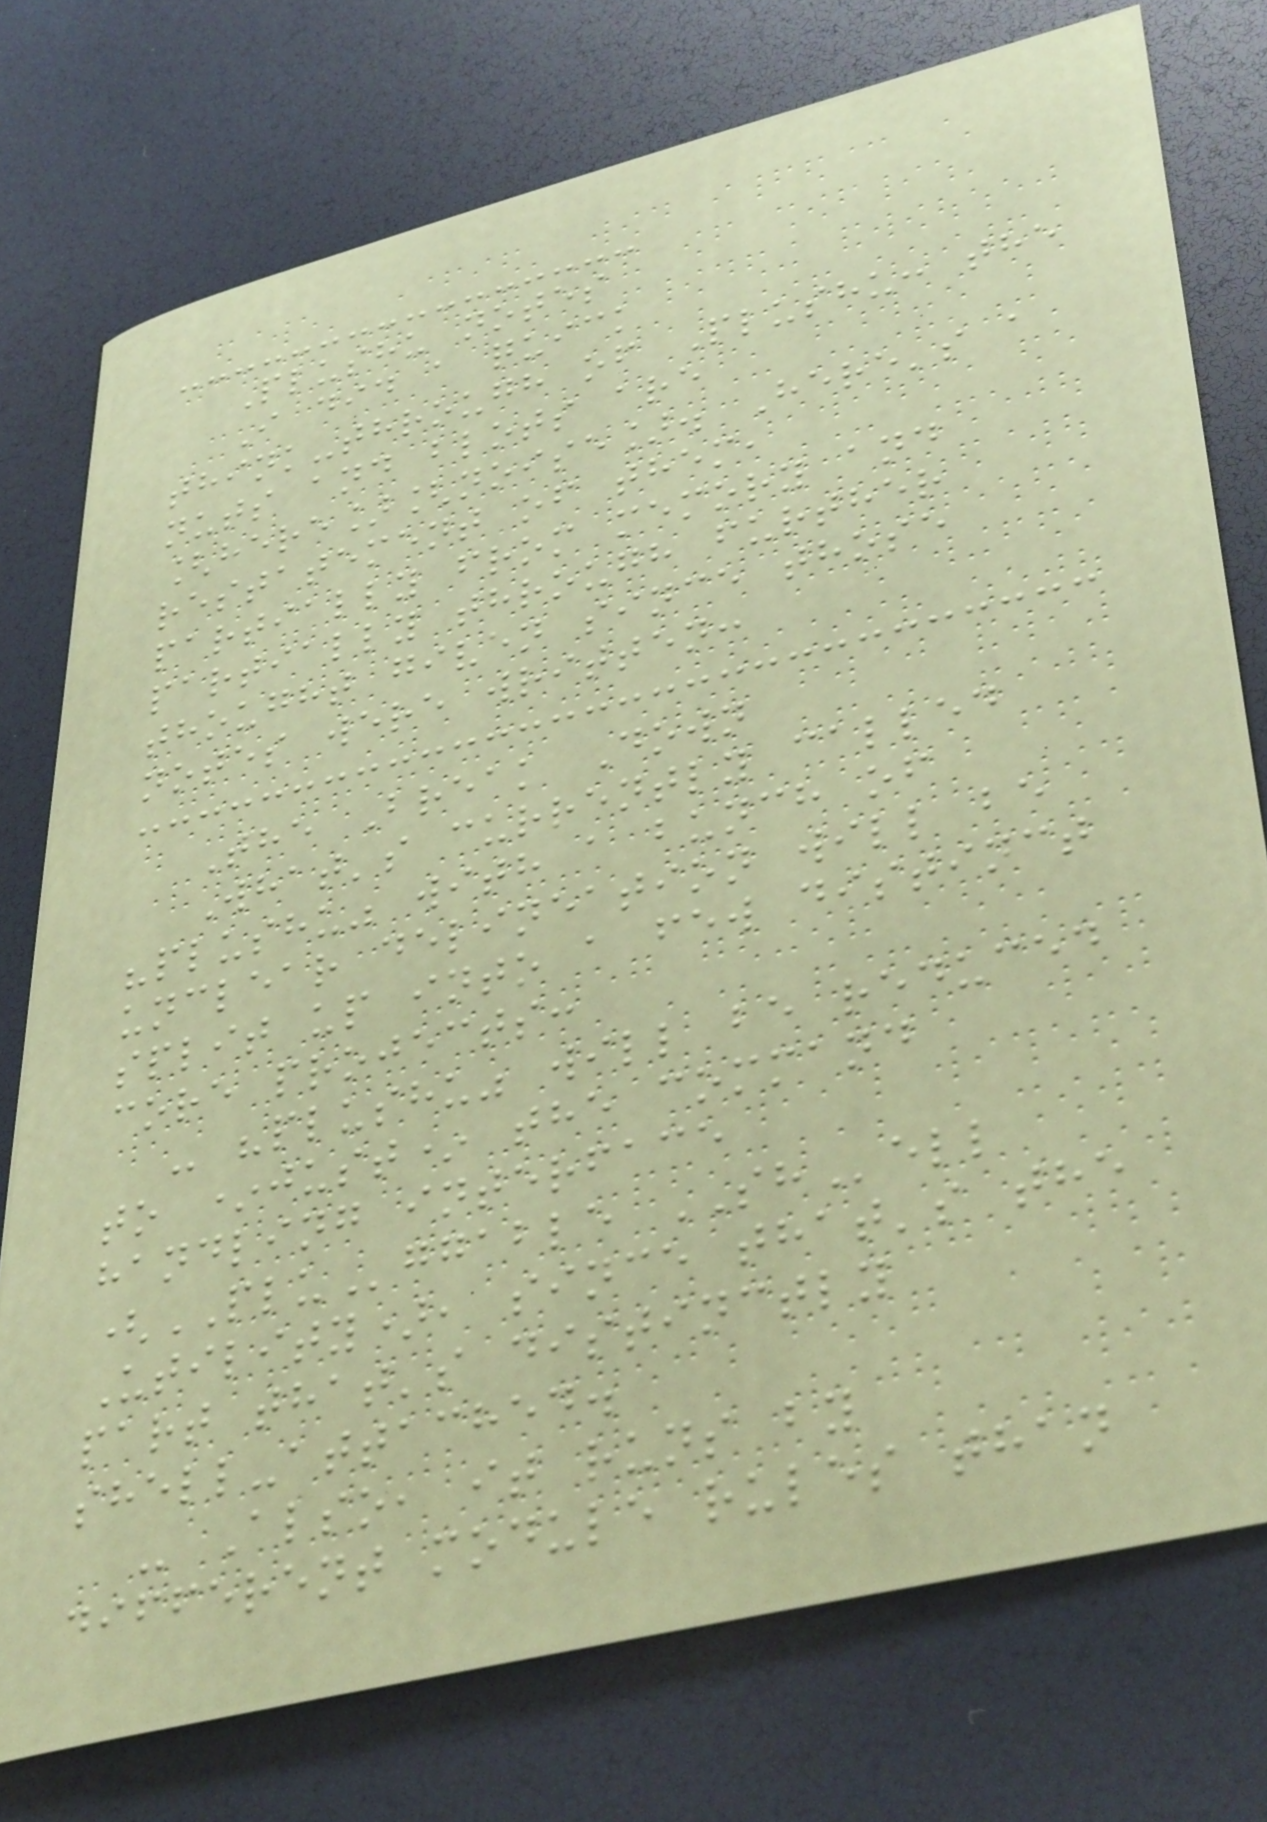Plushu notes
I did a quick
think-through of Plushu: the
nuts and blots are
[here][noise]. Here's a
restatement of them,
partially from memory and
partially through further
thought given since those
notes were written:
The Break Down
What's currently called
"plushu" with a bunch of
unclear delineation will be
split up into a few distinct
core projects:
- "plushu" will be reduced
to *just* the command
handling interface
(PLUggable SHell
Utility), since that's the
part that's distinctly
shell-attached.
- Also, it runs by
different module rules than
